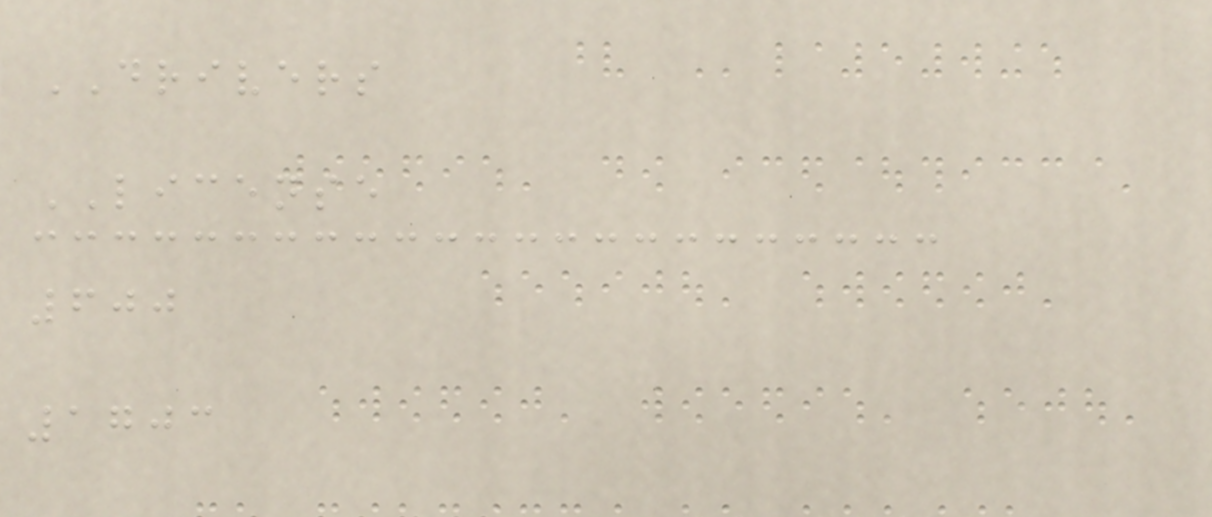DRIVERS
LICENSE
600
1703
